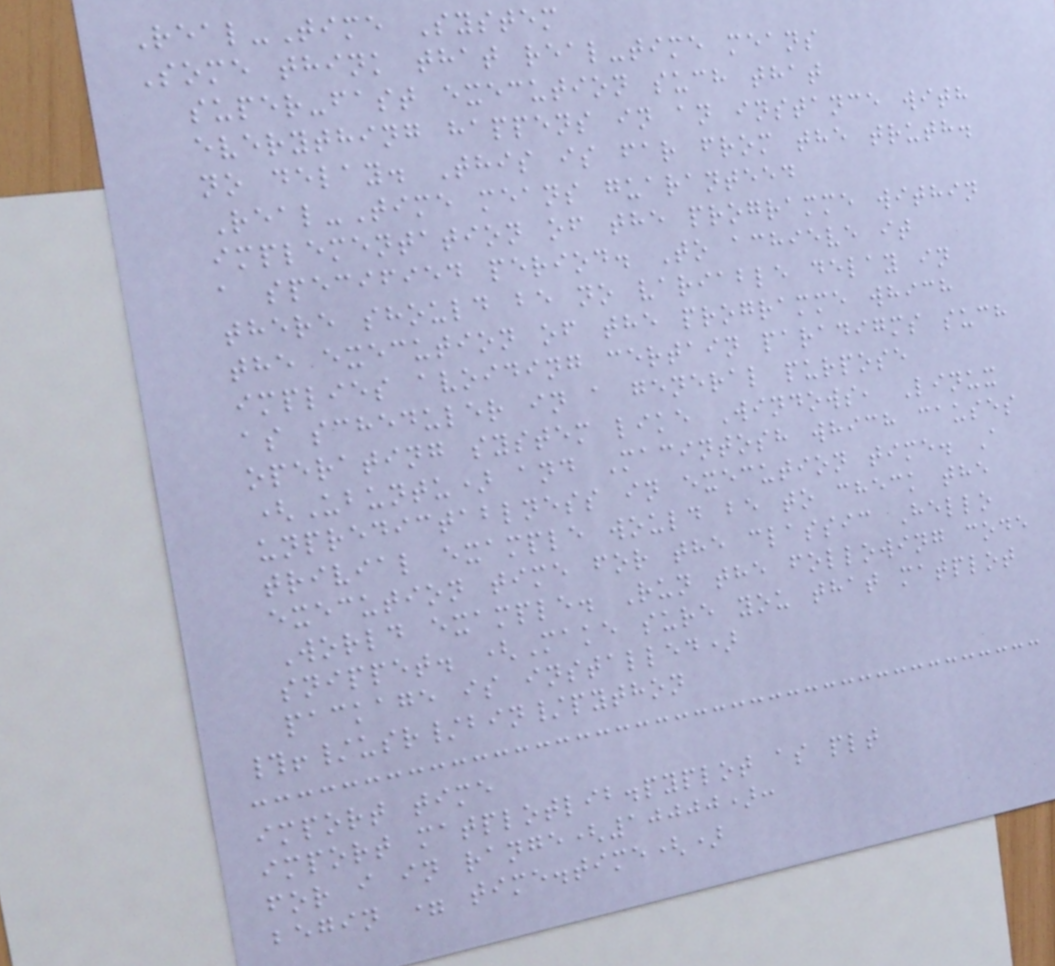Real-Time System
Some think that real-time means
super-fast execution such that
everything happens in an instance with
no delay. This is far from the truth.
Real-Time means guaranteed
implementation of the programme within
a specified period. To achieve it
there should be no variable delay in
the execution of the programme which
implies avoiding certain paradigms such
as scheduler in a general purpose
operating system like Windows, Linux
(Ubuntu) and Macintosh which causes
unpredictablness in execution time. A
trivial example would be to check the
execution time for the classic Hello
World example. Run the following code
snippet. (Make sure you that matplot
package is installed)
#!/usr/bin/python
import time
import matplotlib.pyplot as plt
for i in range(10000):
begin = time.time()
